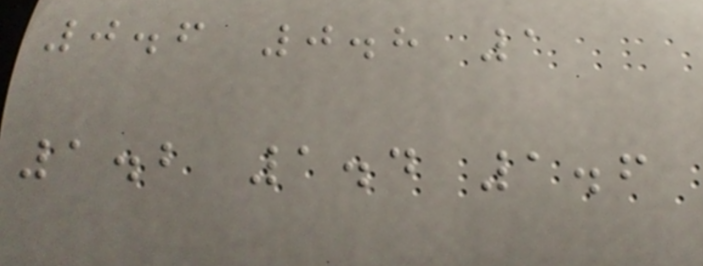0.6 0.8 1
1.2 1.4 1.6
